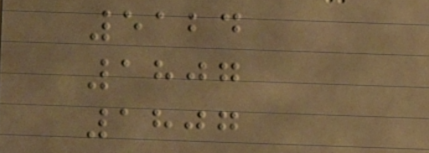5124
1807
1807
